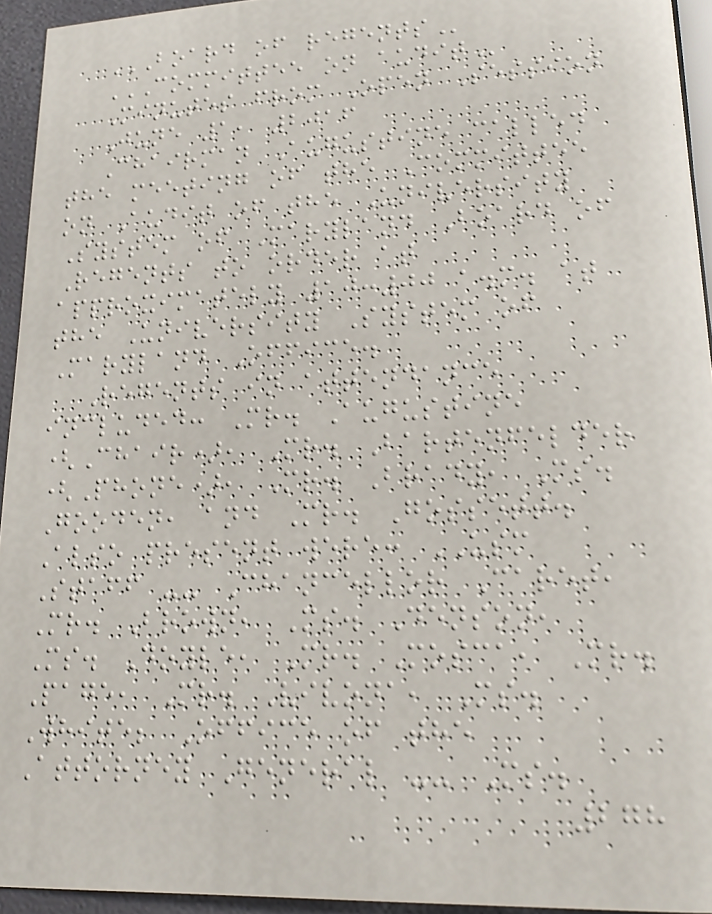BOARD OF REGENTS
COMMITTEE ON AUDIT
Minutes from Open Session
June 1, 2016
Chairman Augustine called
the meeting of the Committee
on Audit of the University
System of Maryland Board of
Regents to order at
approximately 10:00 a.m. at
the University System of
Maryland Office.
Regents in attendance
included: Mr. Augustine
(Chair), Mr. Bartenfelder
(Phone), Mr. Brady, Ms.
Gooden, and Mr. Gossett.
Also present were: USM
Staff -- Chancellor Caret,
Mr. Brown, Ms. Denson,
Ms. Doyle, Mr. Mosca, Mr.
Page, Mr. Vivona, Ms.
White; Office of the
Attorney General -- Ms.
278
